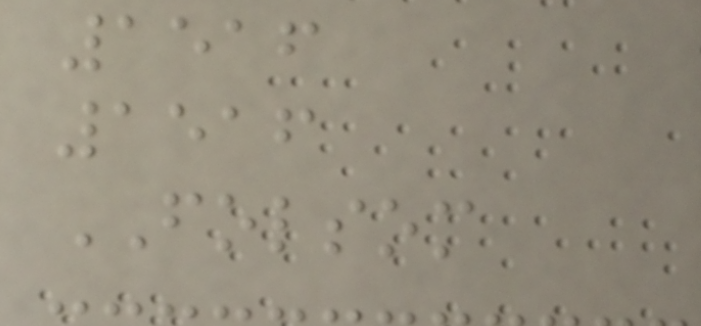1516
1516
FOLSOM
